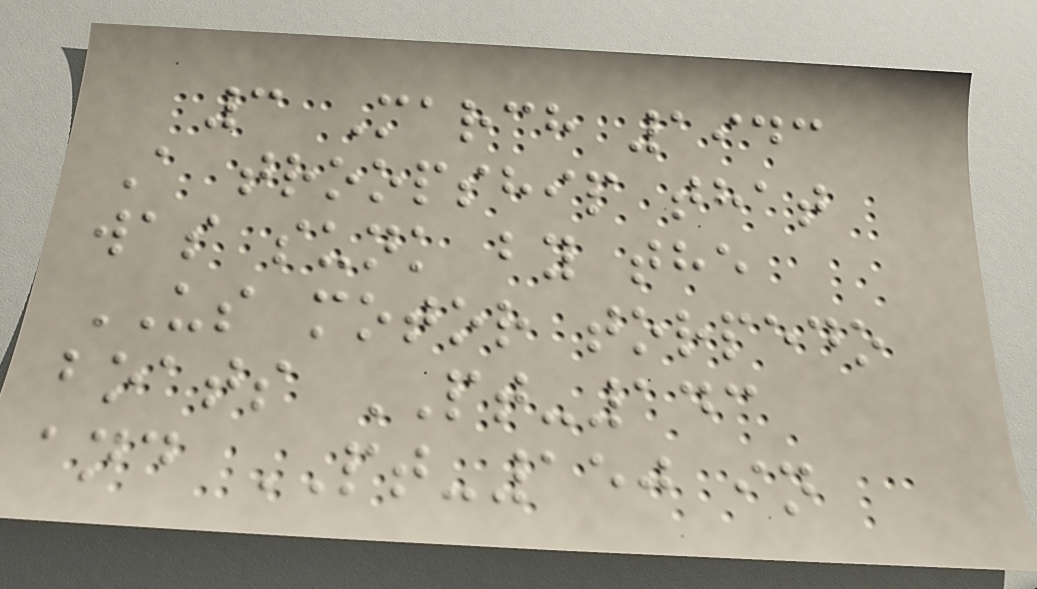3 March 1943
A troopship that
was sunk by the
US motor torpedo
boats PT-143
and PT-150 in
